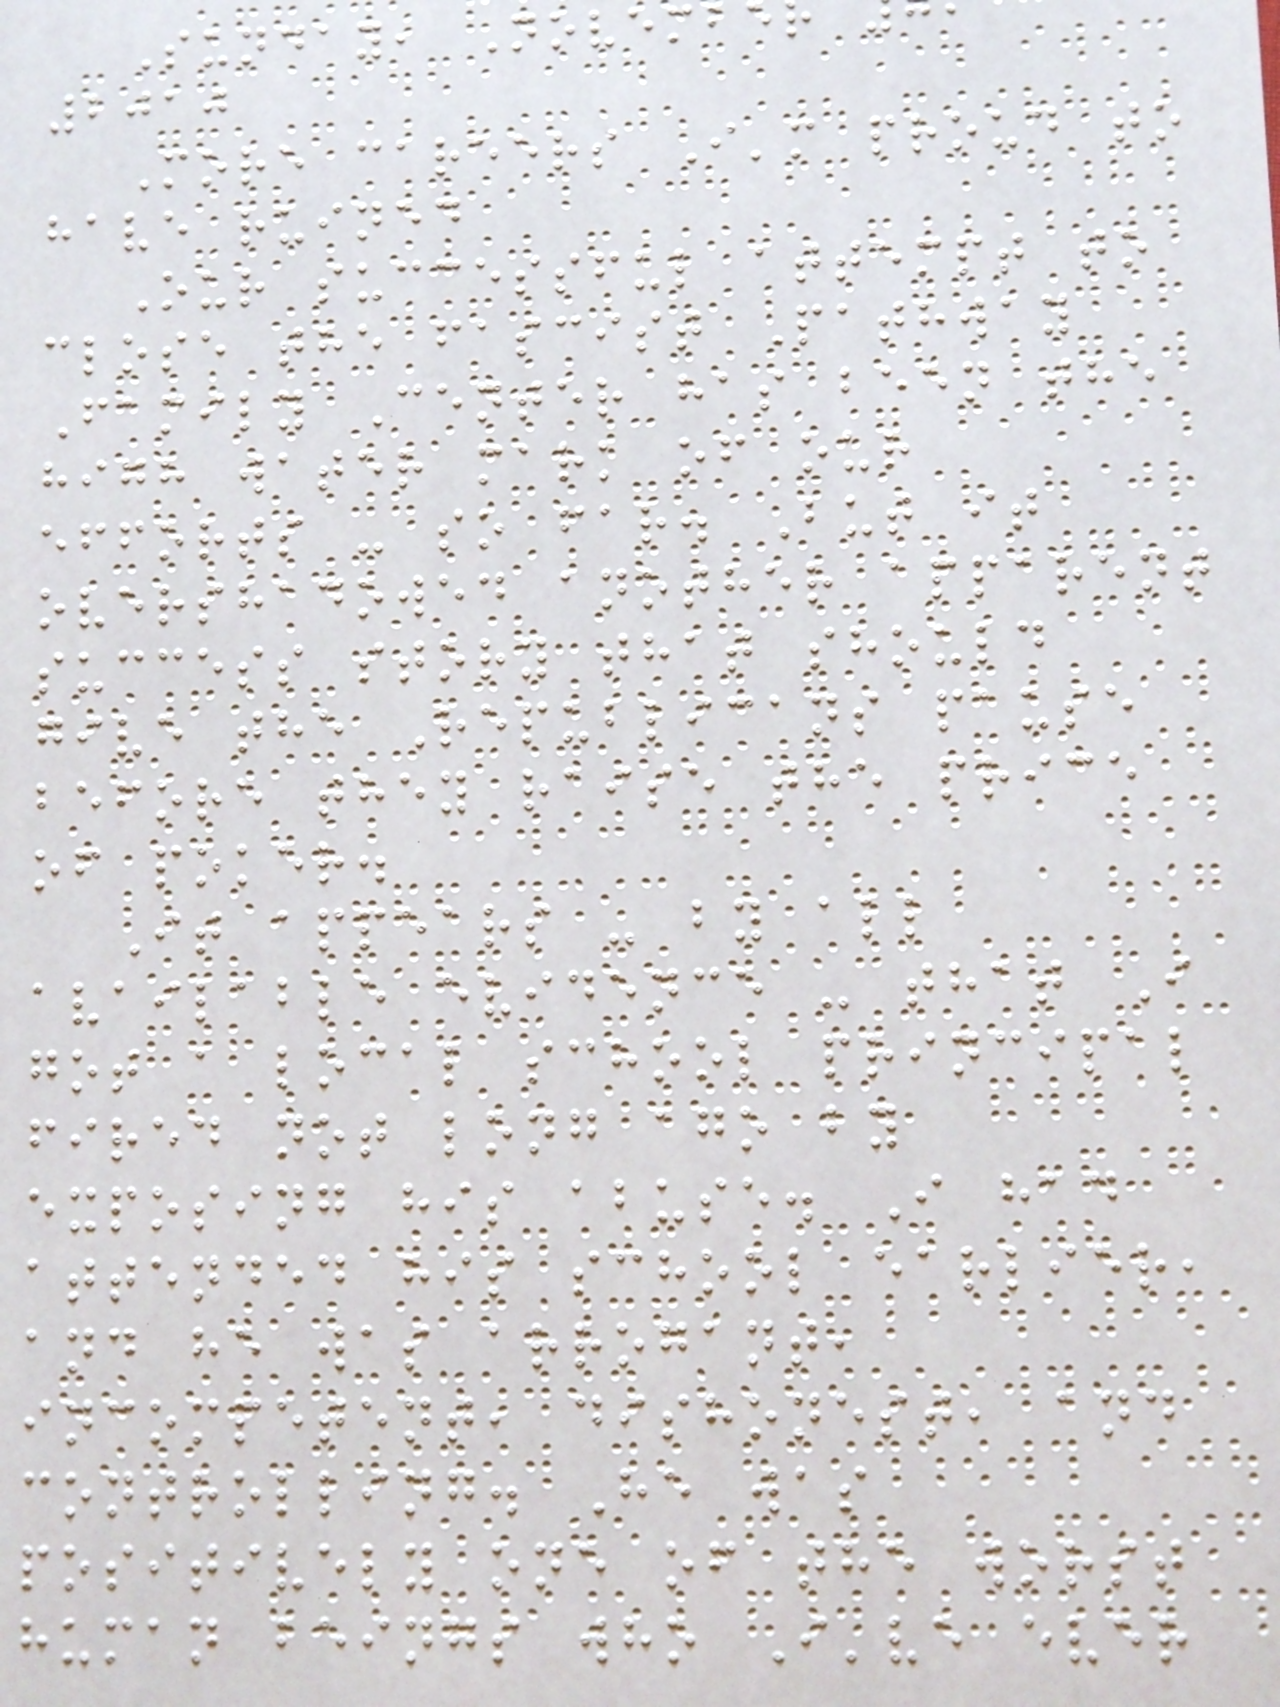Sunday, Novemb
2010
More careers I'm proud to
have ruined
Our successful attempt to
close the fascist Pathway
Family Center has been the
high water mark of our
efforts - so far. But it
overshadowed another apparent
success story that should
give the Republicans pause
before they raise the price
of poker.
It appears - by all
available evidence - that I
got a local school principal
fired not long ago by
exposing his abuse. I had
attended his school earlier,
and he was arrogant,
incompetent, dishonest, and
controlling. He was
positively one of the worst
human beings who I've ever
